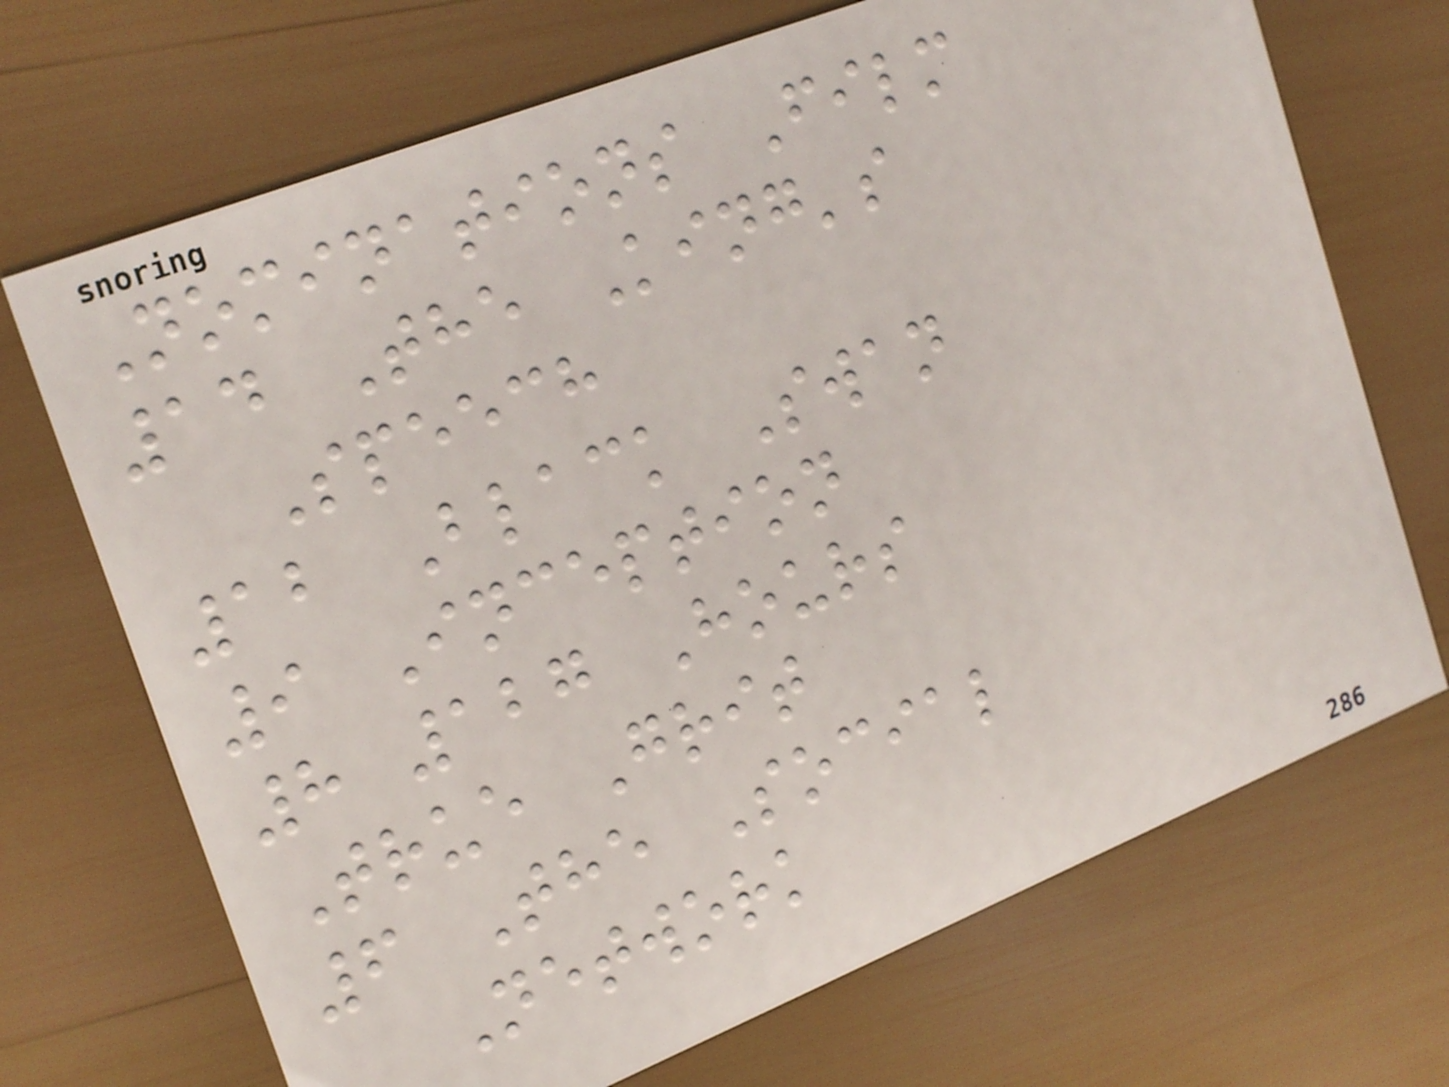Nominations Film
14 The King's
Speech
12 Black Swan
9 Inception
8 127 Hours
True Grit
6 The Social
Network
